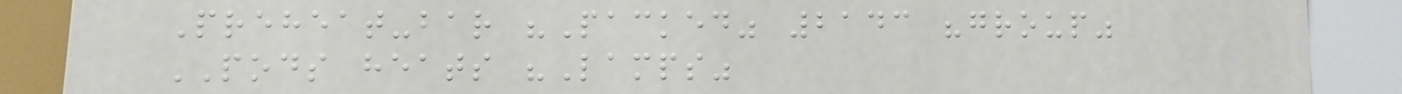Preheat-bar "Packed" 2143 "group"
PODS heats "Lamps"
